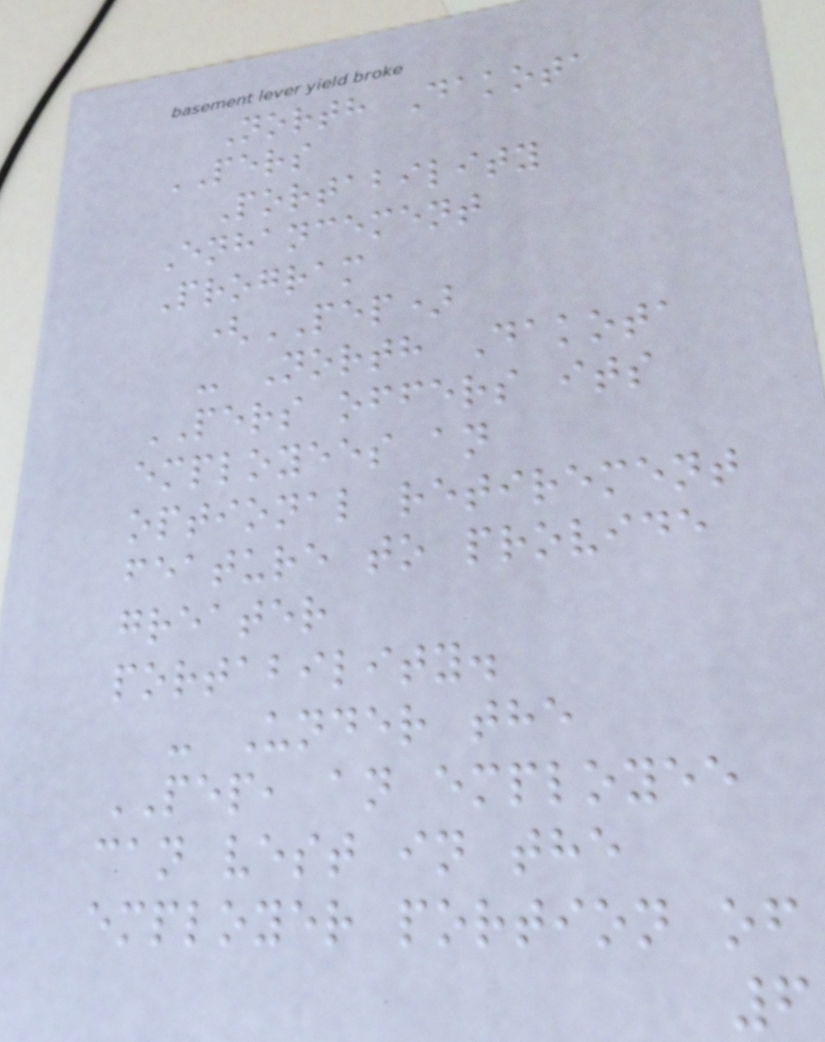North Dakota
PERS
Portability
Enhancement
Program
(PEP)
- North Dakota
PERS offers its
employees an
optional retirement
feature to provide
greater
portability.
- Under the
PEP, an employee
can vest in the
employer portion of
6
